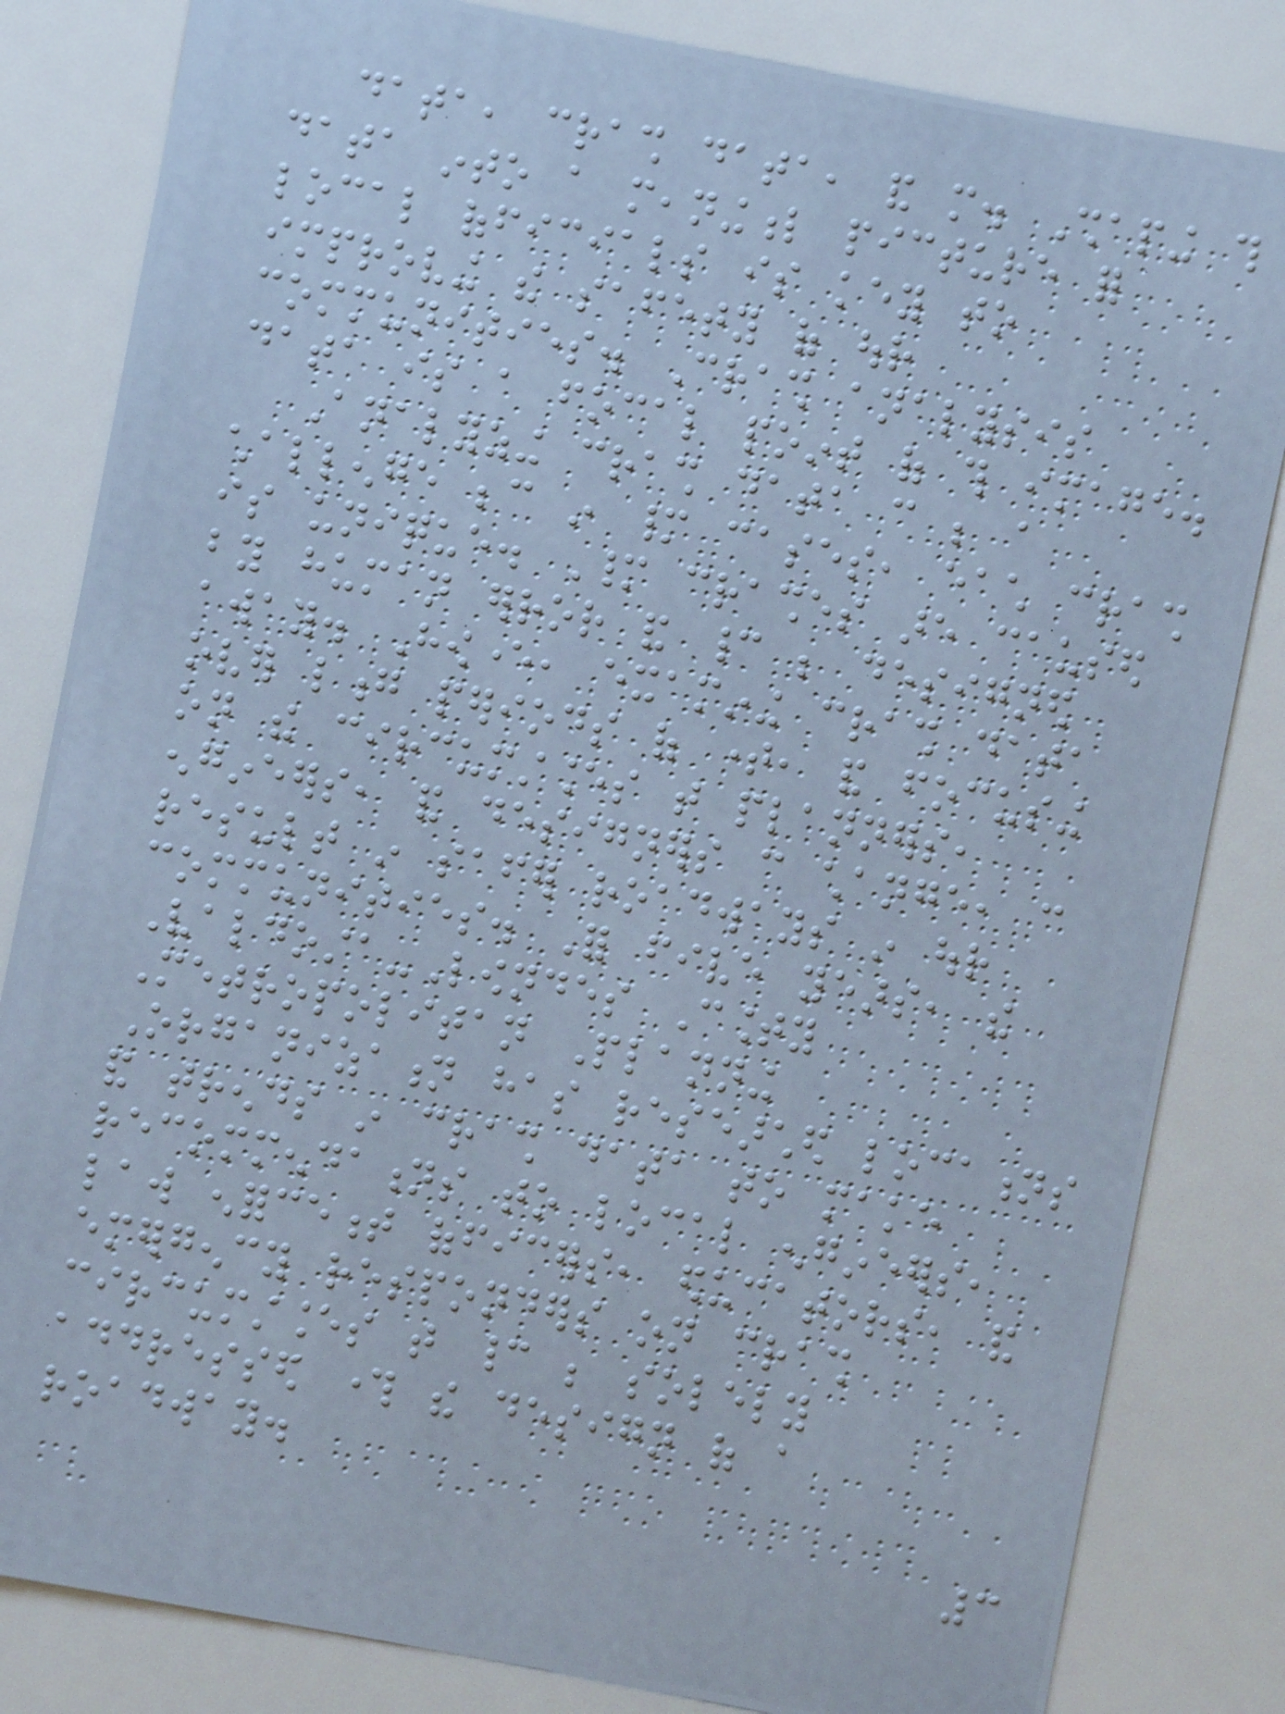data, crash data, and more. Shaping this
data into a meaningful picture for
local officials is key to
improving the safety of our
communities. Crash analysis
data is a focal point of this image.
Analyzing crash data can be a
challenge because in many cases, each crash
is unique. Many crashes are caused
by human error and cannot be designed
away. However, examining crash data
over long periods of time, and focusing
on the circumstances that planners,
engineers, and designers can change, can
result in safer roadways in our
communities. For five years, the
Valdosta-Lowndes County
Metropolitan Planning
Organization has researched locations
and trends in crash data to make
recommendations to local engineers,
law enforcement officers, educators, and
emergency responders on crash
circumstances that cannot be solely
addressed through the design of a
roadway.
3
